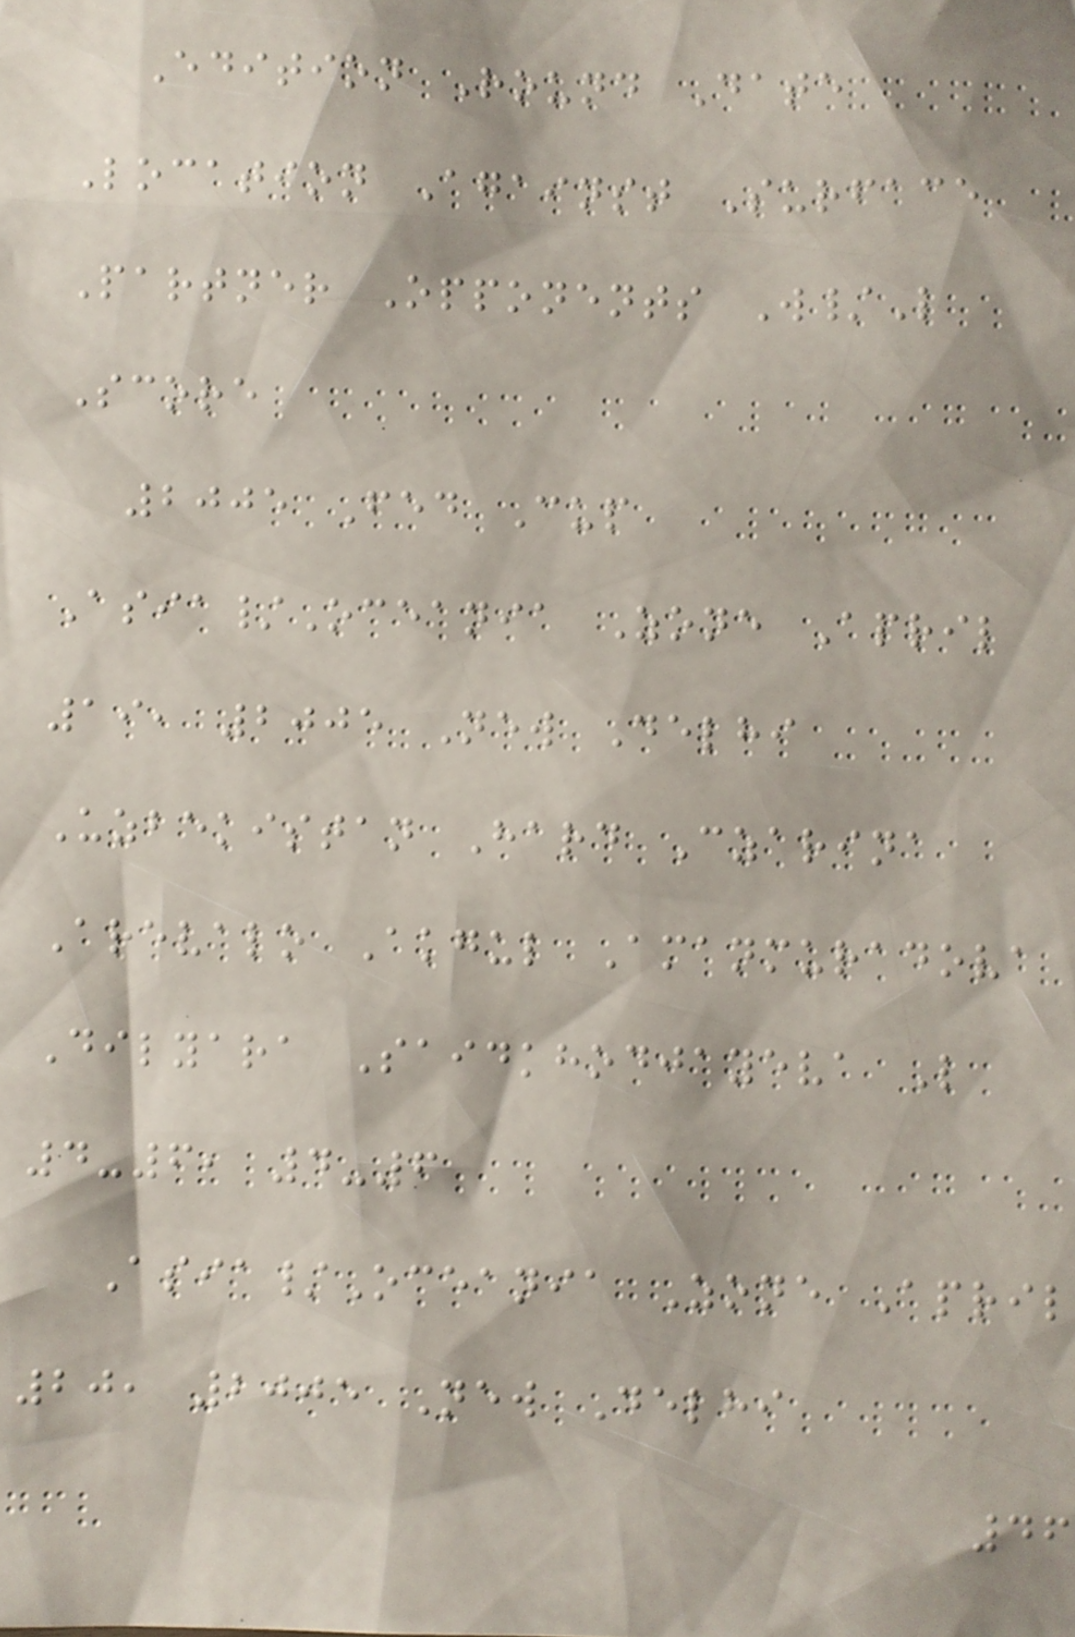Edition Round Date
Location Against Surface
Partner Opponents W/L
Score
2005 Fed Cup
Asia/Oceania Zone April
19, 2005 New Delhi
Uzbekistan Hard Czarina
Arevalo Akgul Amanmuradova
Dilyara Saidkhodjayeva L
4-6, 4-6
Asia/Oceania Zone April
20, 2005 New Delhi
46
